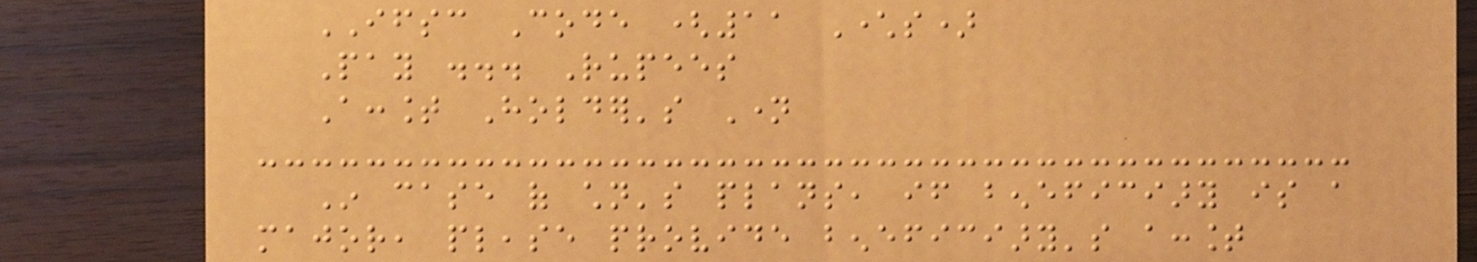IFSC Code (11 Characters)
Pay ... Rupees
Account Holder's Name
In case of children's plans, if beneficiary is a
major, please provide beneficiary's account
